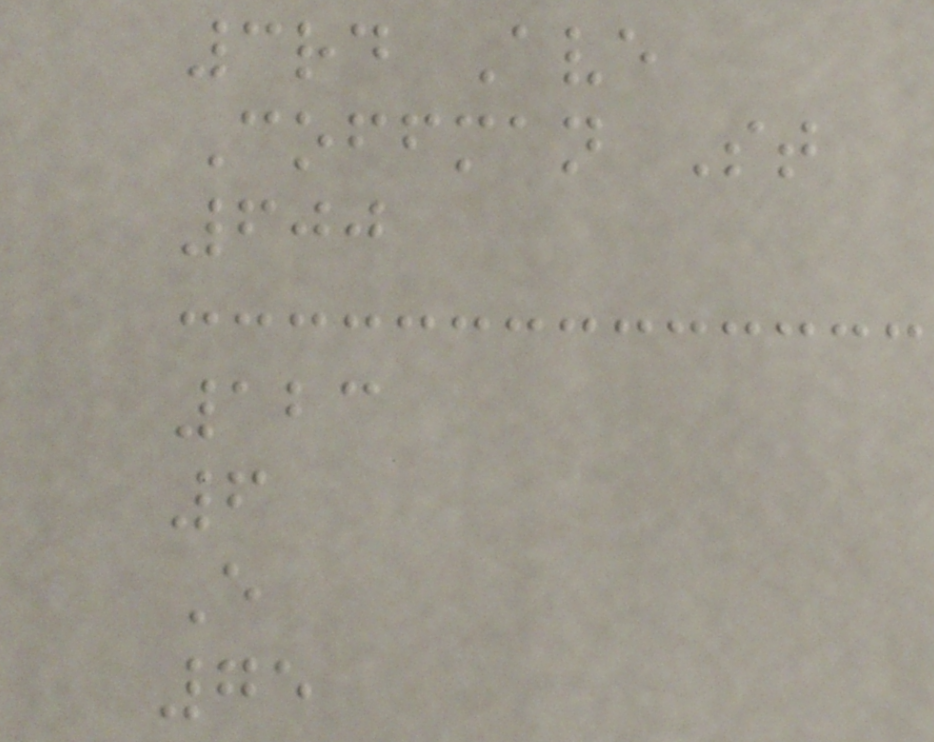3rd Ave
Coffman St
600
123
6
E
75
